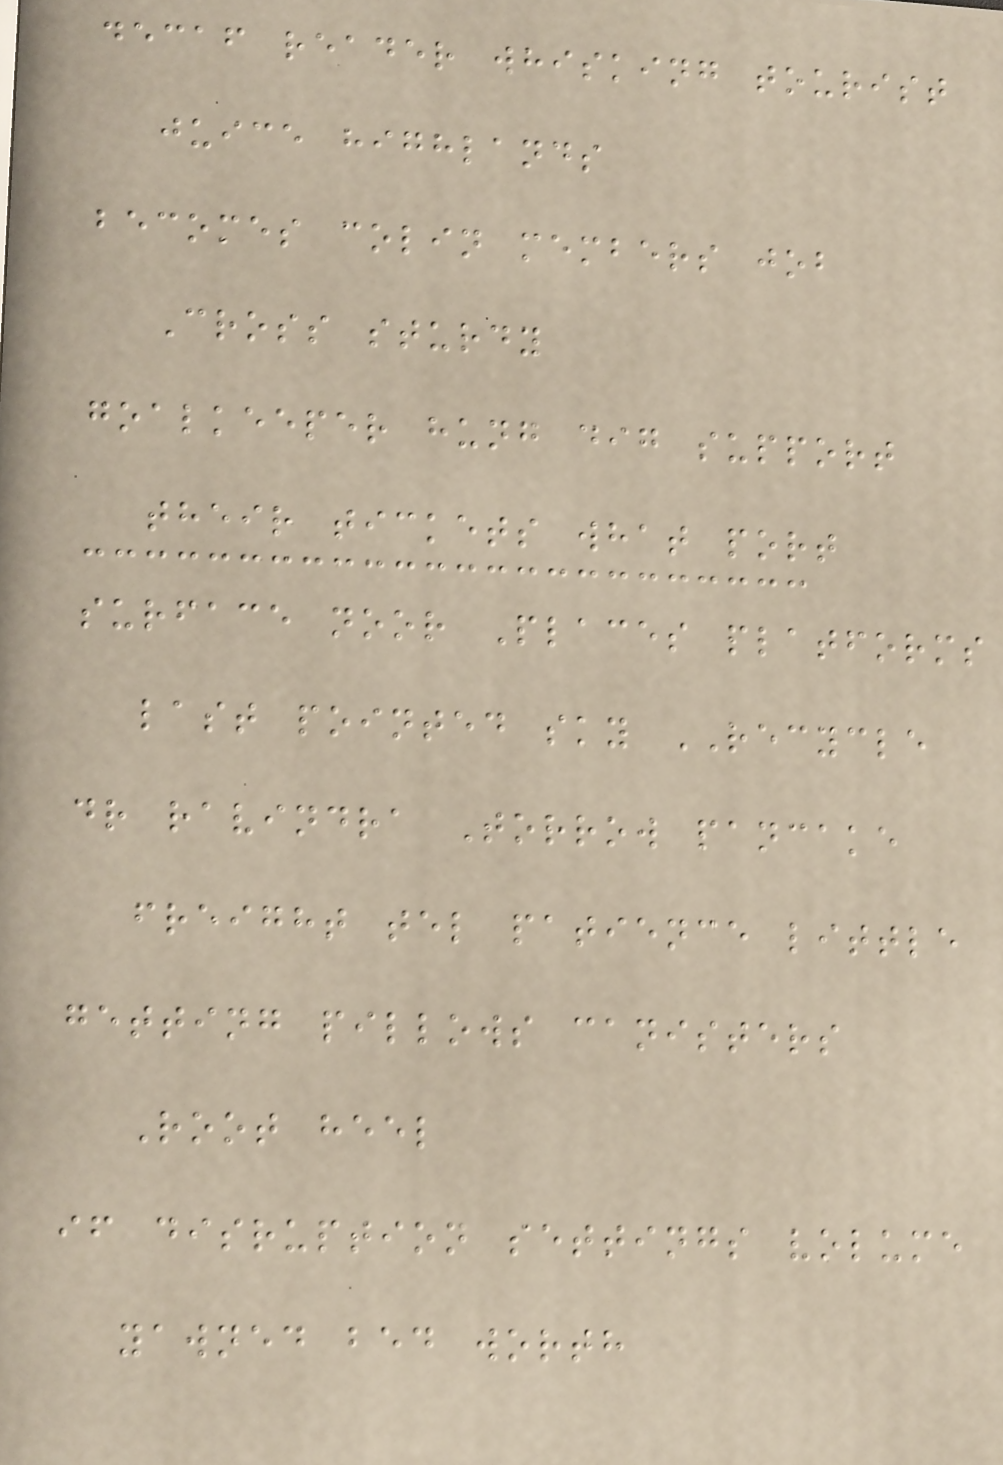decaf reader whisking tourist
juice highlands
becomes colin members job
Cross sturdy
goalkeeper hung dig support
their tickets what port
surface noor Places platforms
last pointed sky RECYCLE
dr ravindra Torrow pancake
freight tel patience little
getting pillows canisters
Root heel
if disruption settings volume
yawned bed worth
